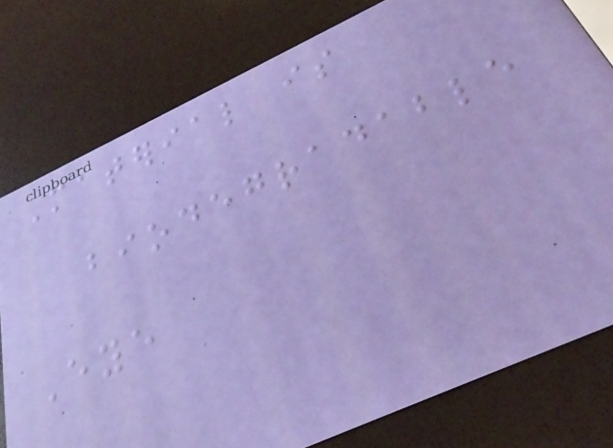Material is
biodegradable
Eye
